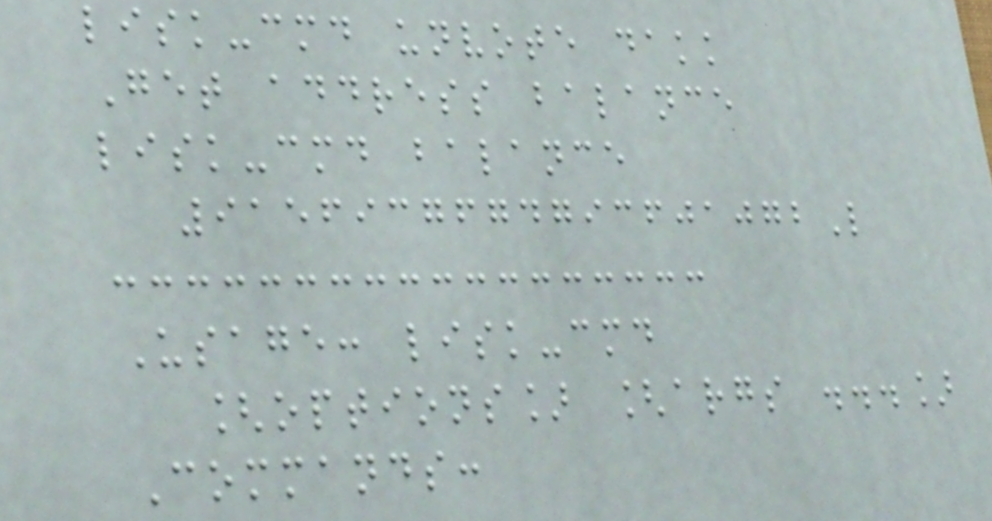lisk-cmd unvote dakk
Get address balance
lisk-cmd balance
9156937674793601072L
Usage: lisk-cmd
[options] [args ...]
Commands:
